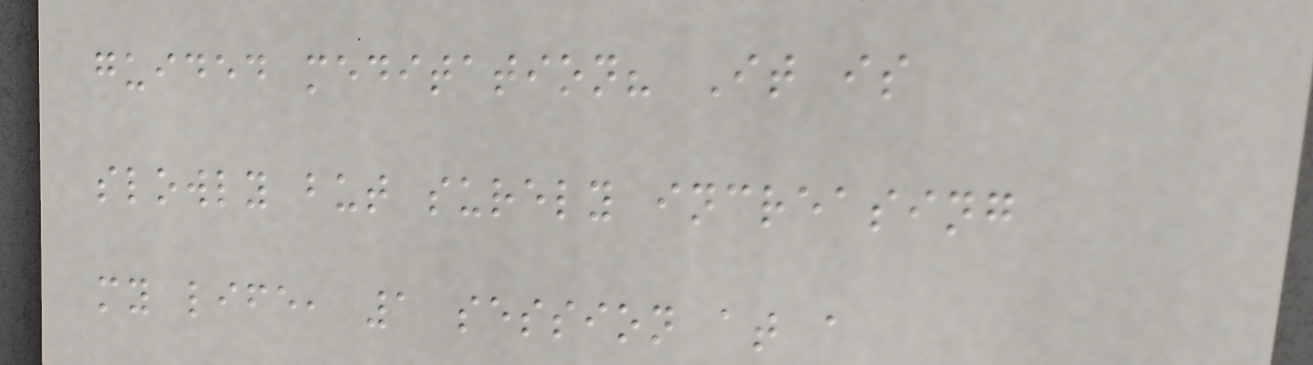guided meditation? It is
slowly but surely increasing
my life, 1 session at a
